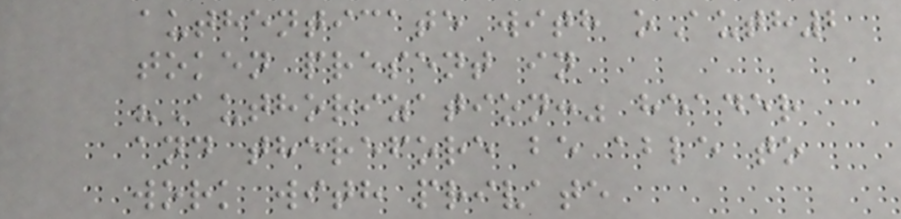authenticate with oAuth2
token present in
"Authorization:" header
and therefore be able to
work with private
